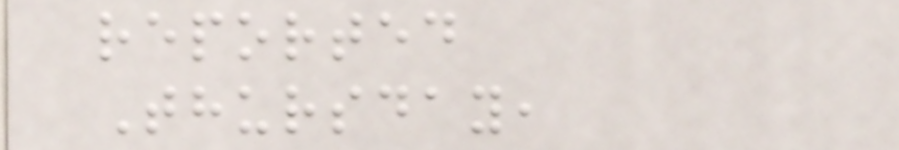reported
Thursday,
